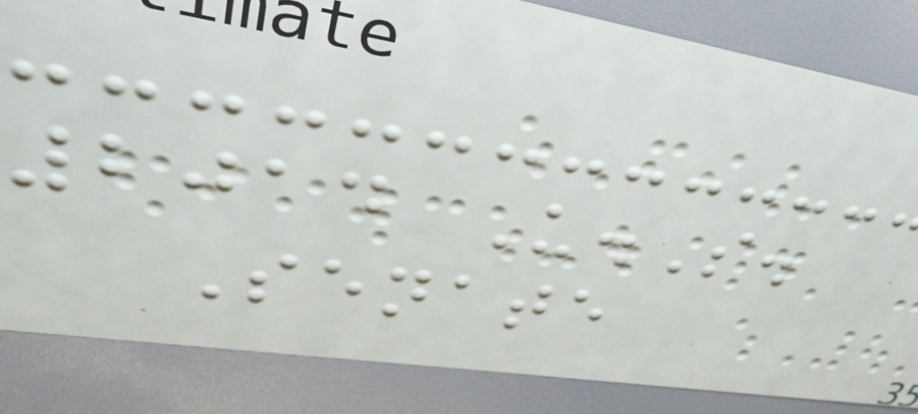2014 U.S.
Senate
